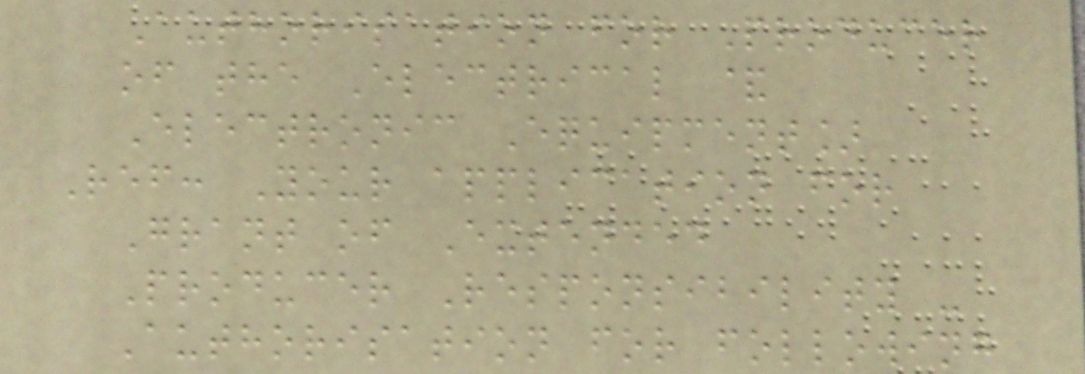Authorisation for Producer
of the Electrical &
Electronic Equipment]
Ref: Your application for
Grant of Extended
Producer Responsibility -
Authorisation for following
